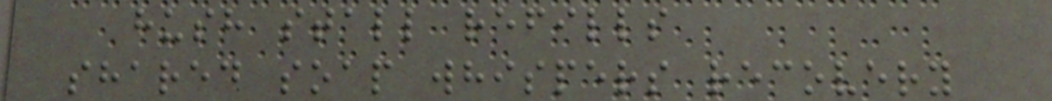hush stall refills
shared soap whispers recovery
